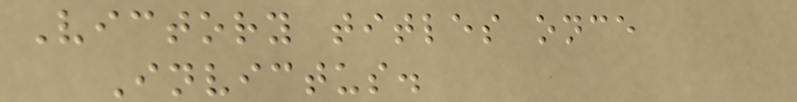Victory titles once
Invictus.
